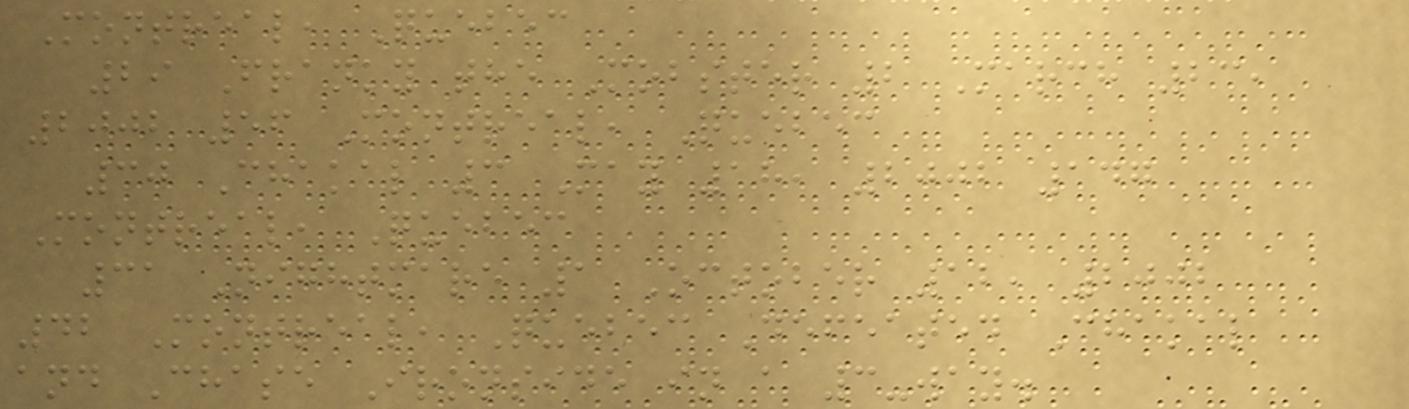Montreal, Quebec
29 Franky the Mobster 2 March 23,
2002 56 Montreal, Quebec
30 Chakal 3 May 18, 2002 147
Montreal, Quebec
31 Nightmare 1 October 12, 2002
42 Montreal, Quebec Defeated Chakal
and Chase Ironside in a 3-way.
